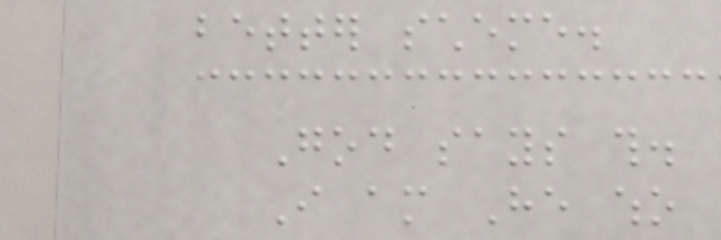better scheme.
God says this.
I am He who
